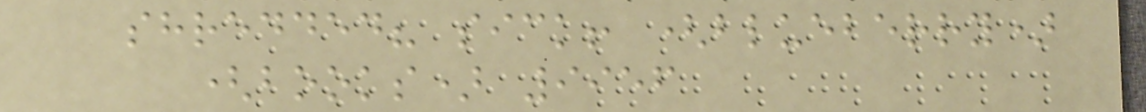shredded? sick! (blueberry)
(books) 9956
